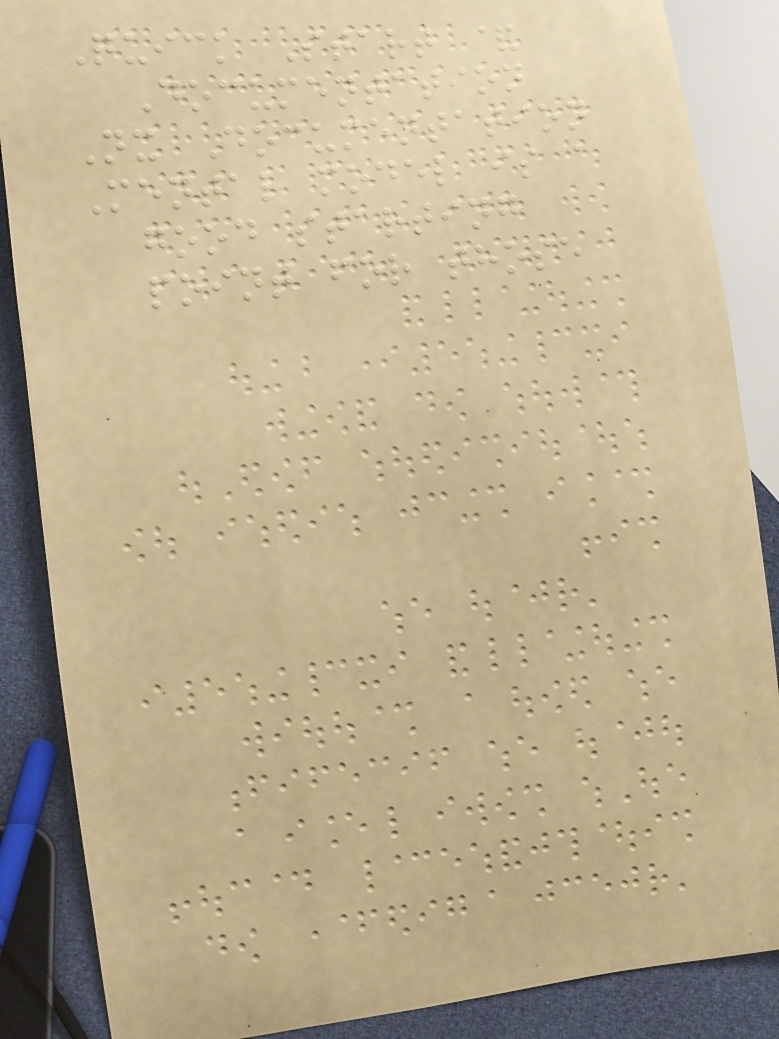Quick Start &
Documentation
Nx Documentation
Mental model is a
good starting
point for those
